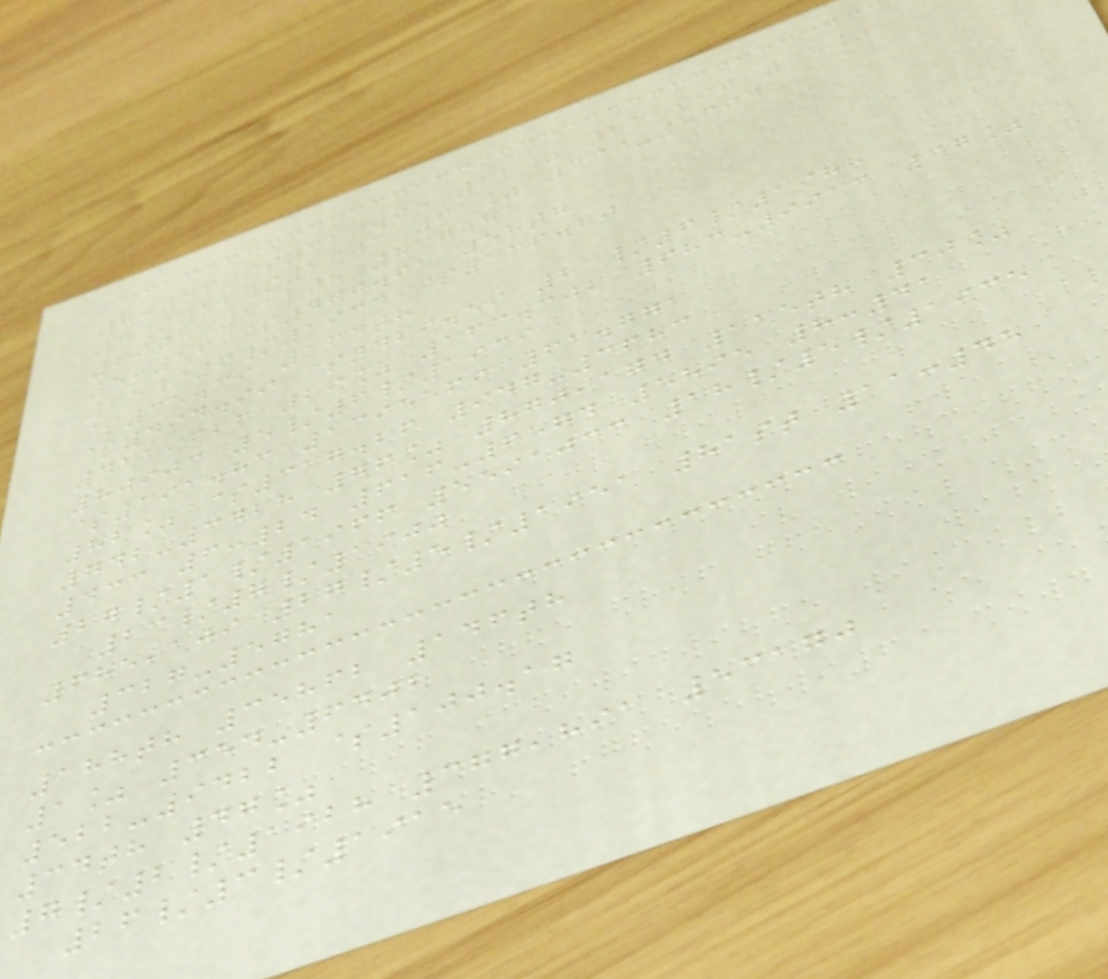8:46 $329.95 22% 21,997 95%
7/12/1903 61% 439-5604
29th 111th 817.85
5:16 $477.61 58th
15/6/1934 $136.80
$35.39 164th
$494.99 $429.59 21/6/1978
411,626 29% 163.302 683-9913 37%
80903 5/6/1939
$191.83 1395569 61.771
82% $317.26 947-3683
742-3428 76% 870,174 115th 30%
433 6:24 616-6574 5895 8:41
27/1/1966 5591033 18/5/1935
23/7/1900
685,109 27/5/1951 81st 11:45
327-5781
188th 35862 146th
1% 354-6402
522-9422 $100.17
34th 47%
7/2/1928 377,891 53170
26/3/1915
